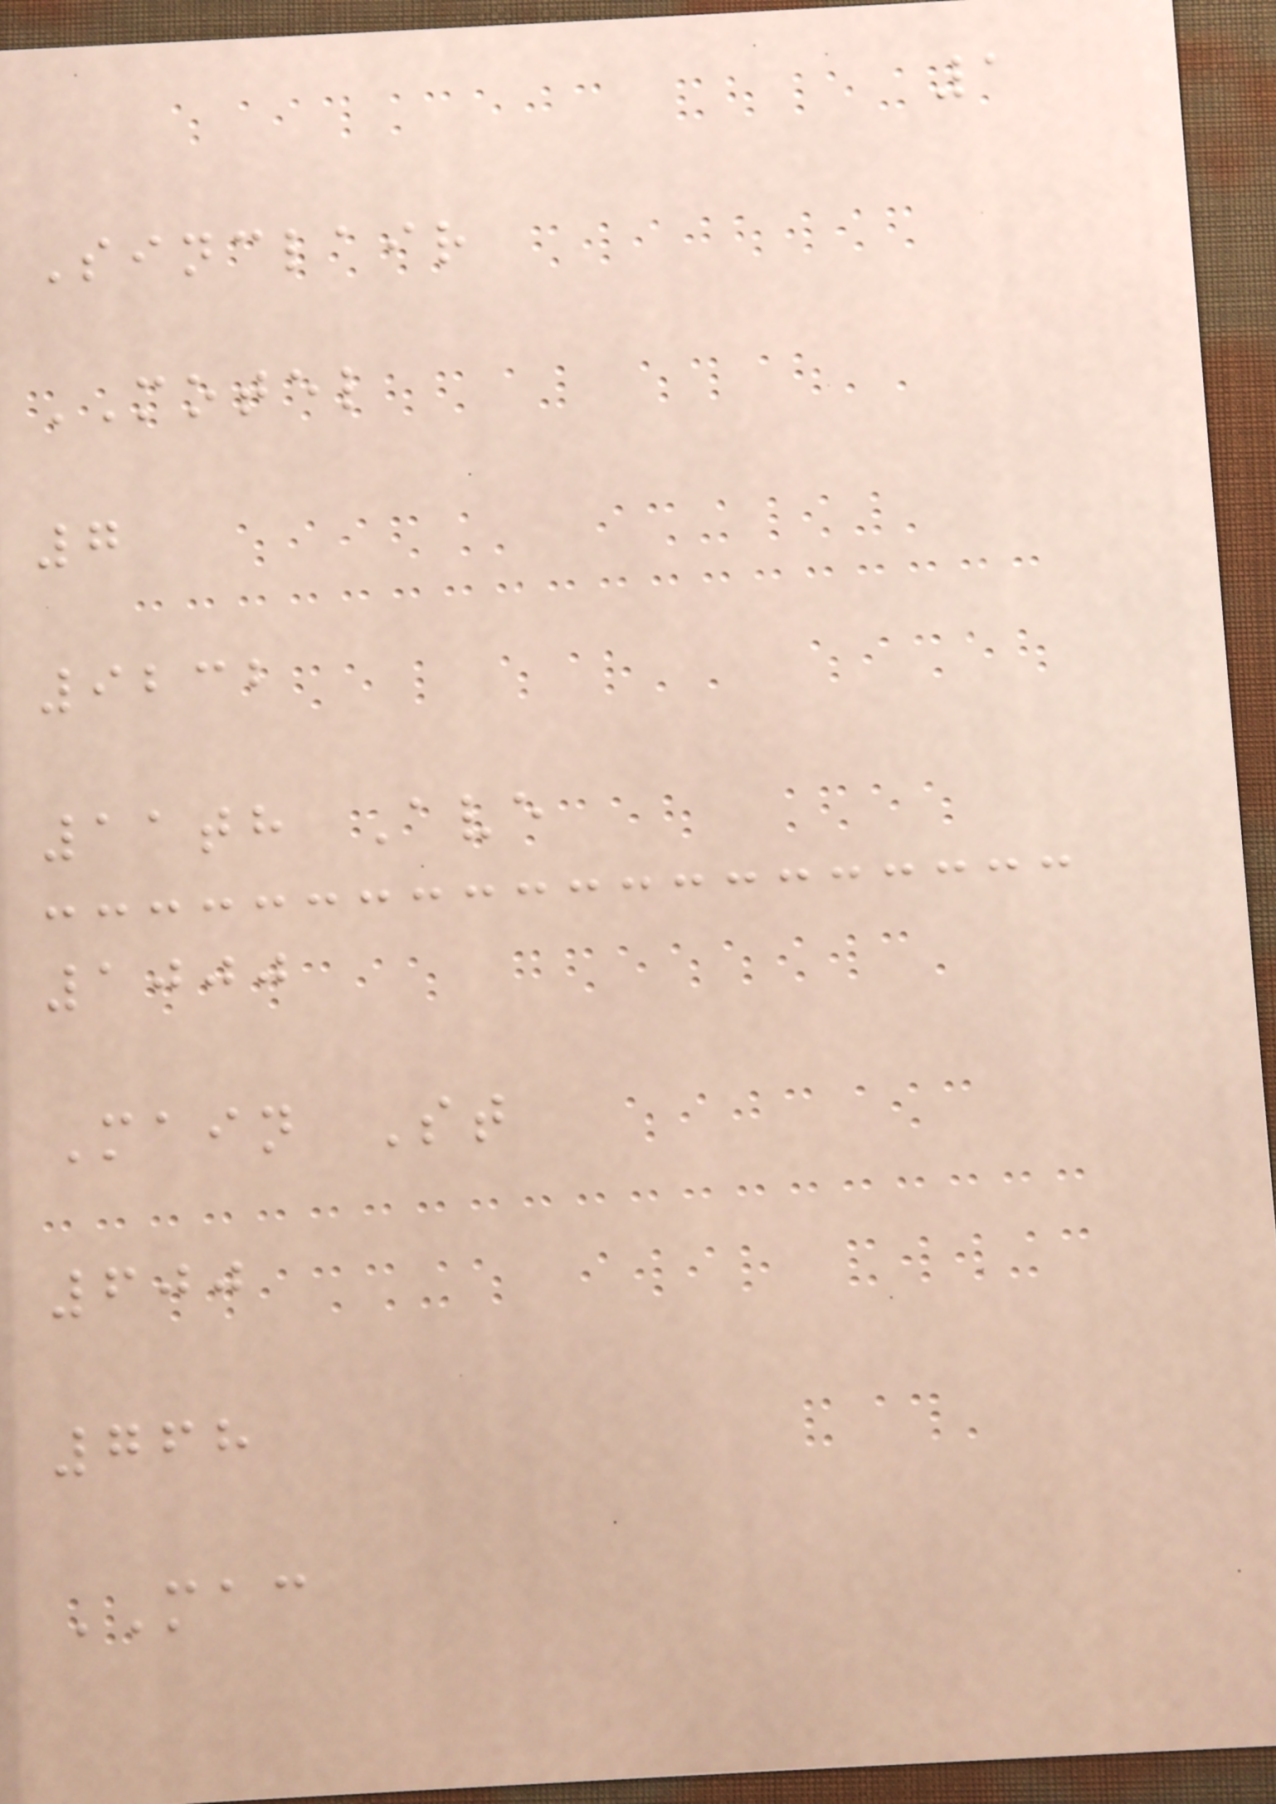1
Sinclair
MOTEL
7
9232
11th Ave
1000
Main St
600
768
MAC
